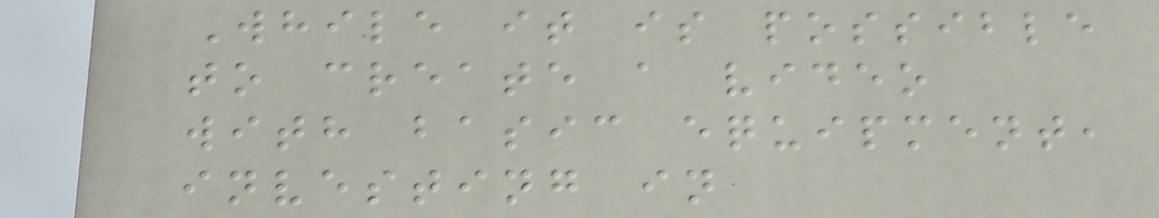While it is possible
to create a video
with basic equipment,
investing in
